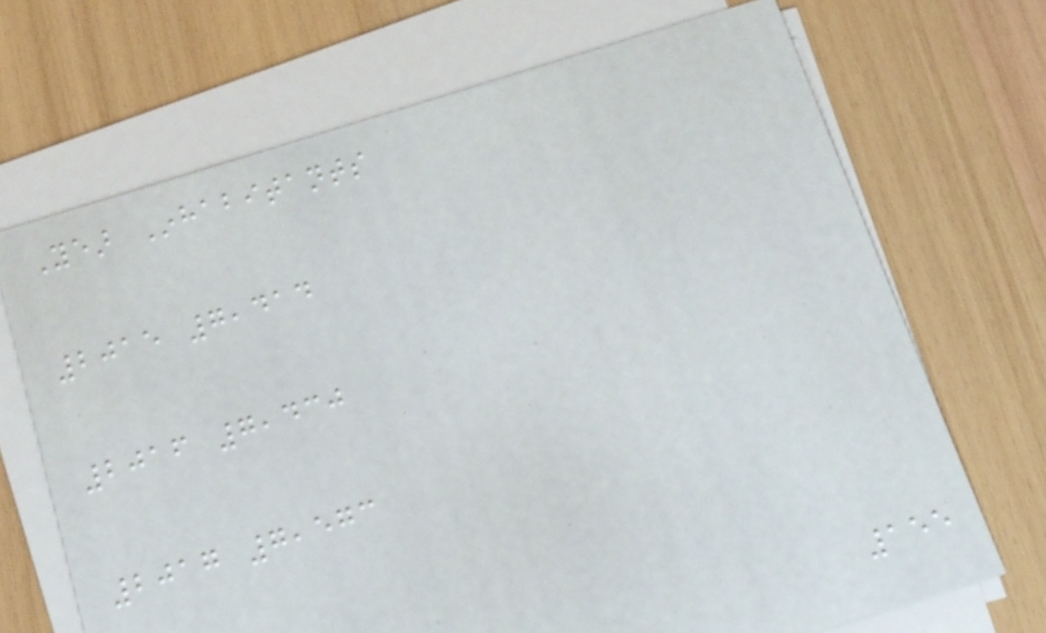Year Inhabitants
2015 7,414
2016 7,430
2017 7,573
155
